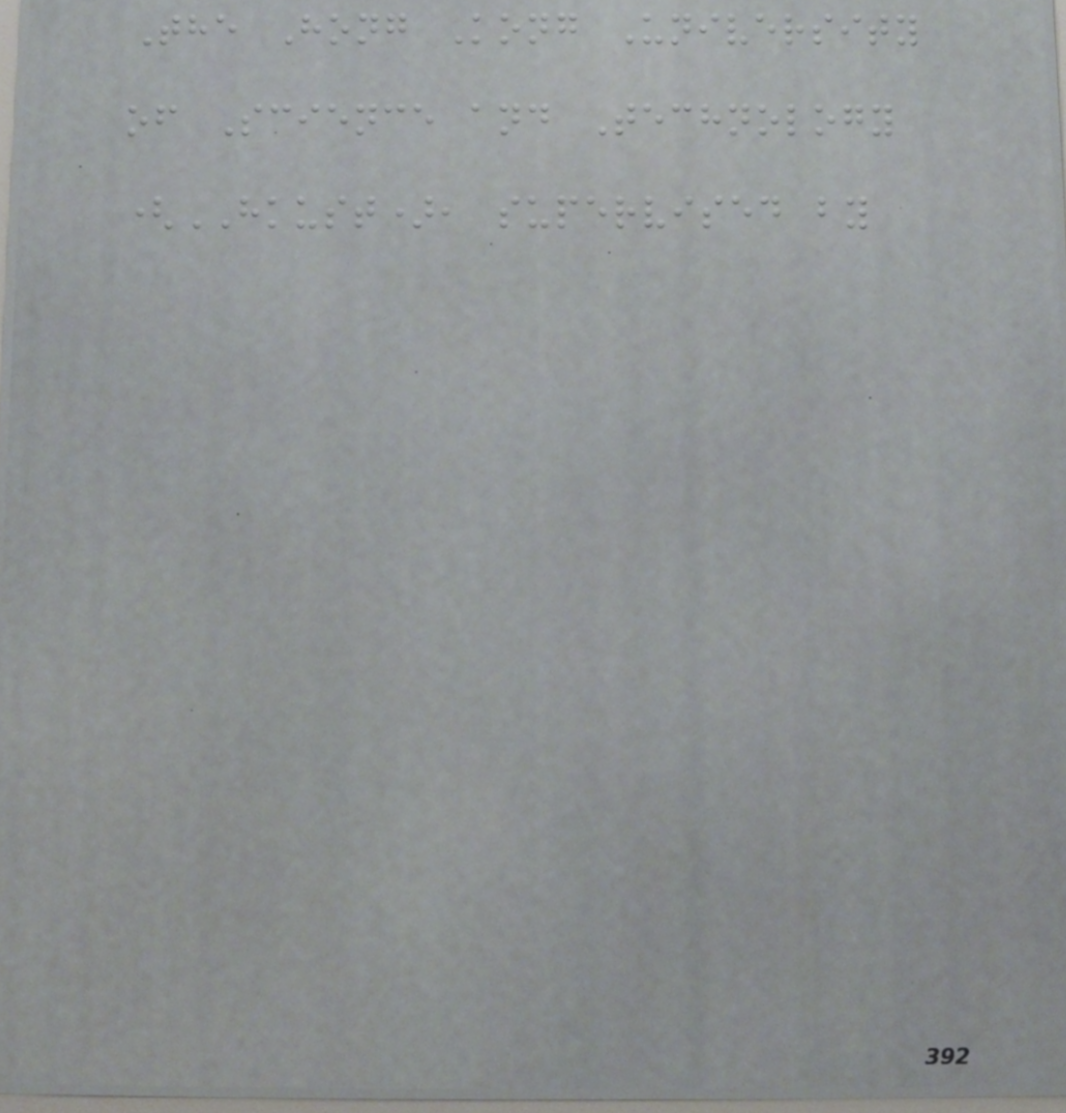The Hong Kong University
of Science and Technology
(HKUST), supervised by
